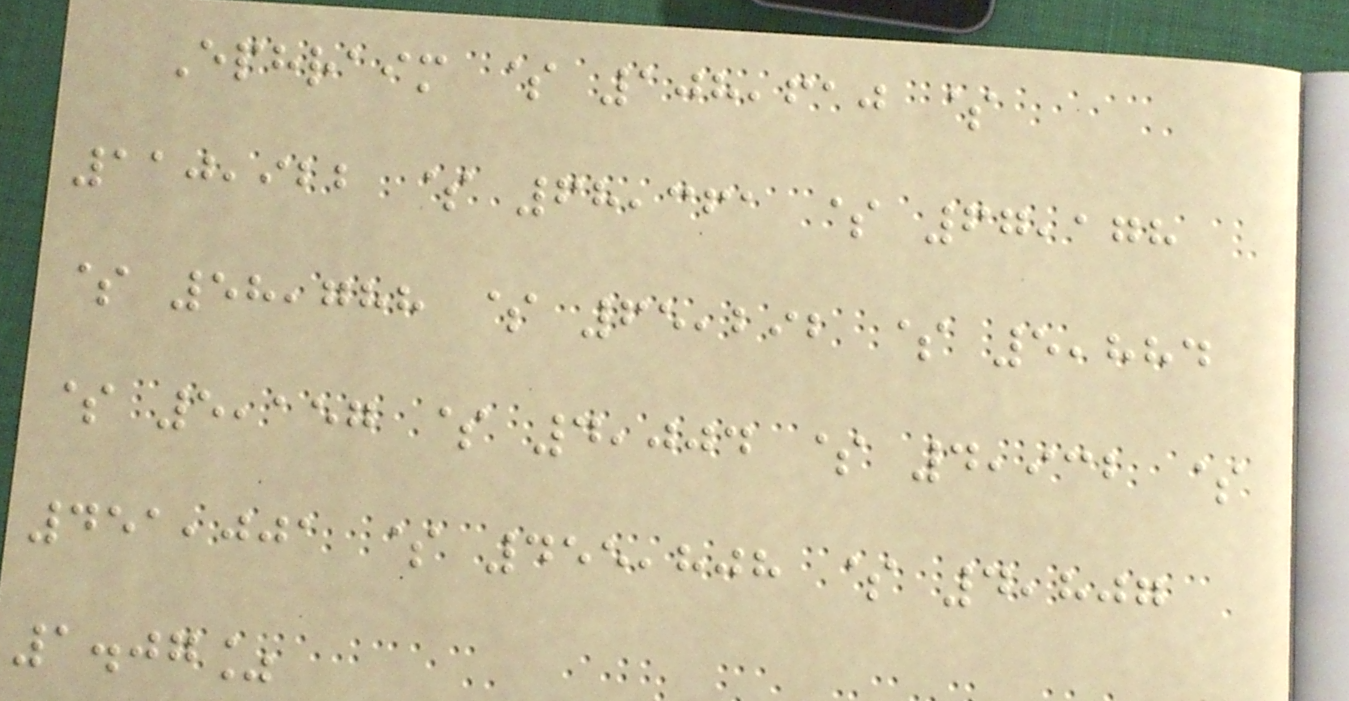Ephraim $ 108,610 $
110,922 $ 68,361 $ 67,178
$ 58,788 $ 65,292 $ 5,884
$ 5,157 $ 4,004 $ 4,932 $
451,001 $ 455,808 $ 4,807
1.07%
